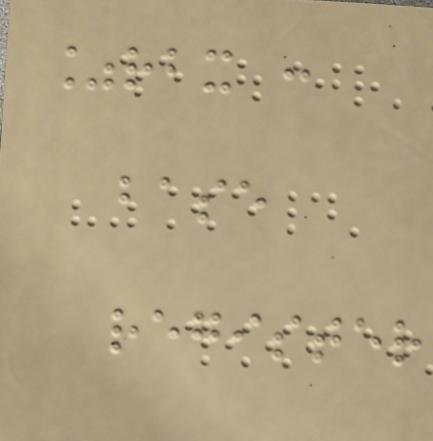%rbx :
base
register
